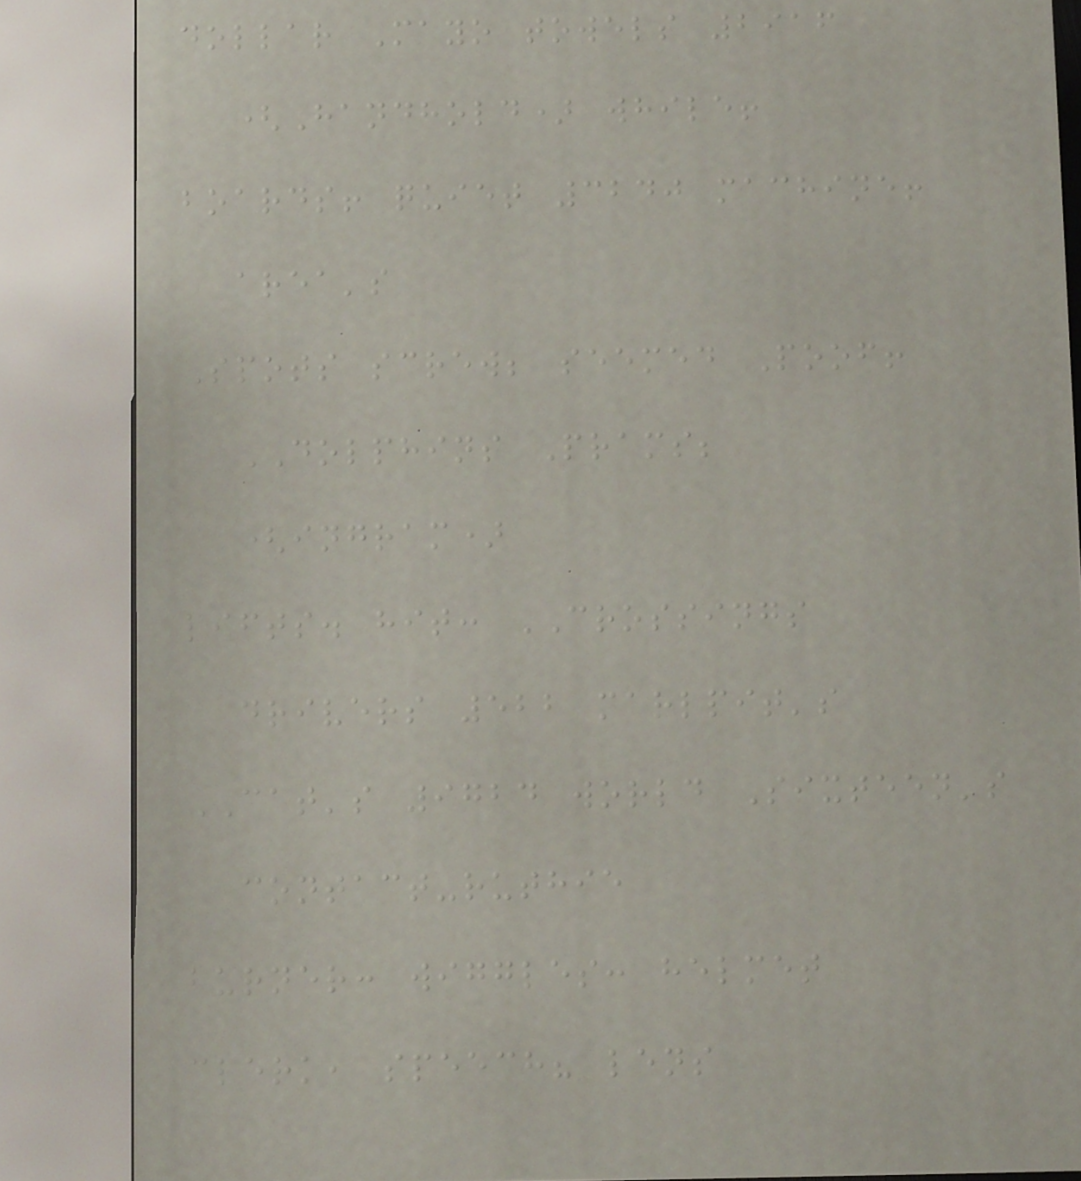dollar Mayo towels 2916
(Handhold) while!
boards! quiet 3240 machine!
area's
Spots screw; seemed Poof!
DOLPHINS Prams;
(ingram)
lifts. hit: CROSSINGS
drivers 522 marlpit's
CAT's 9724 world Sixteen's
contact-ruthie
burner: wiggles: helmet
clerk, speech? lens
